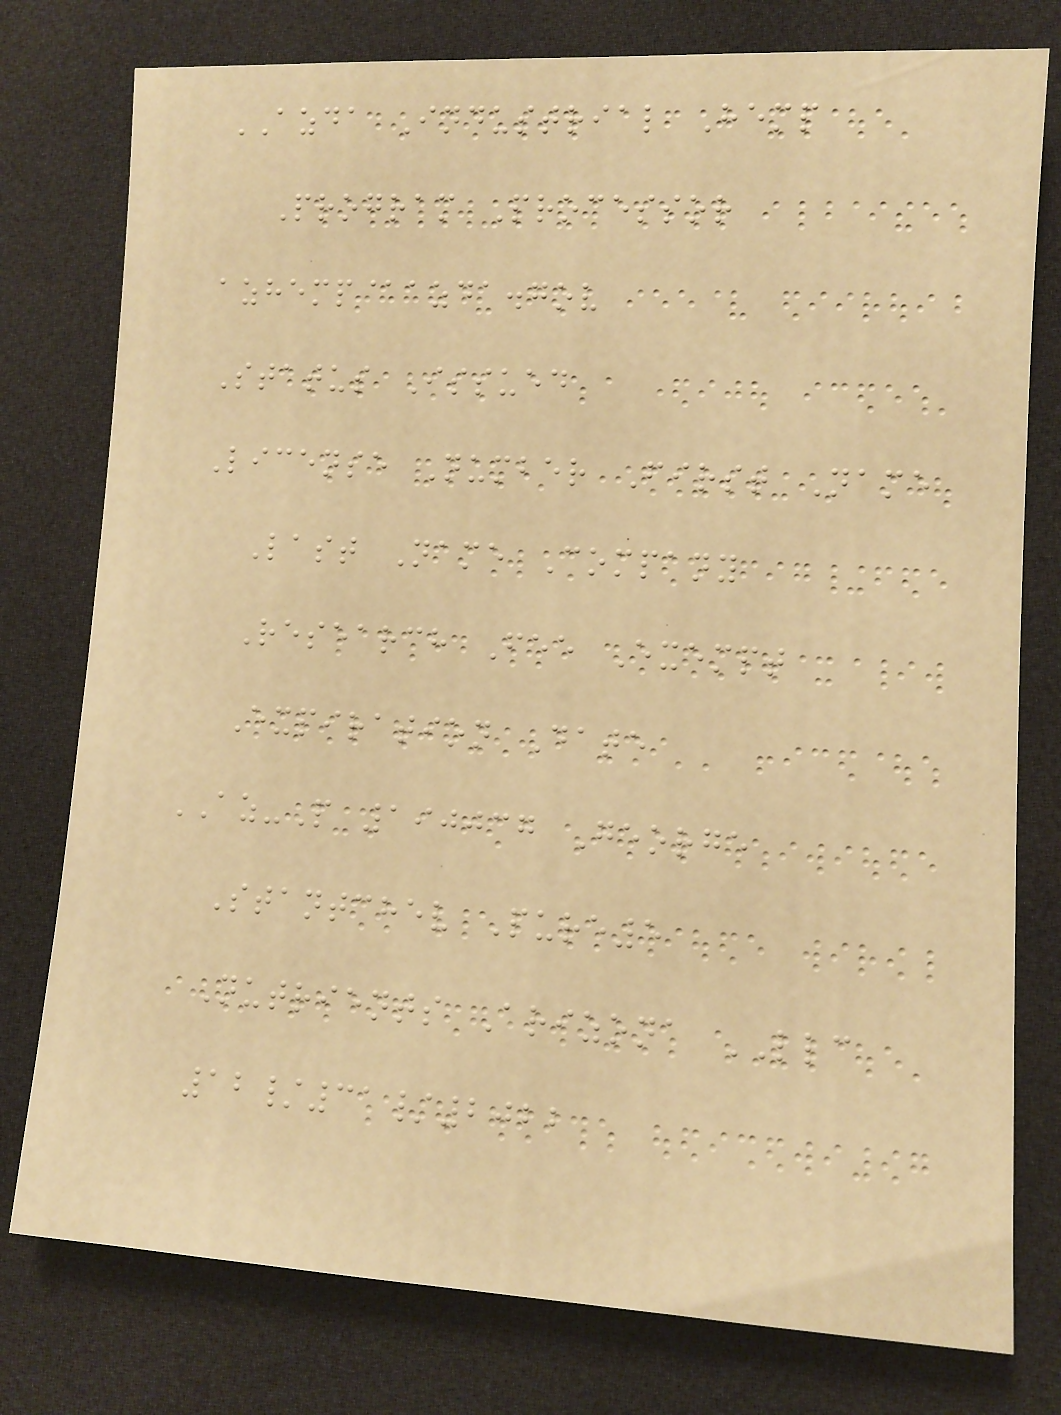AZDA Industrial Hemp
Program Processor
azhemp@azda.gov
Status Issued
License Number First Name
Last Name Company
Research Fee Exempt
Expiration Date
AZ-P 190037 George
Stantchev Pure5
Nutrients Arizona LLC
12/31/2022
